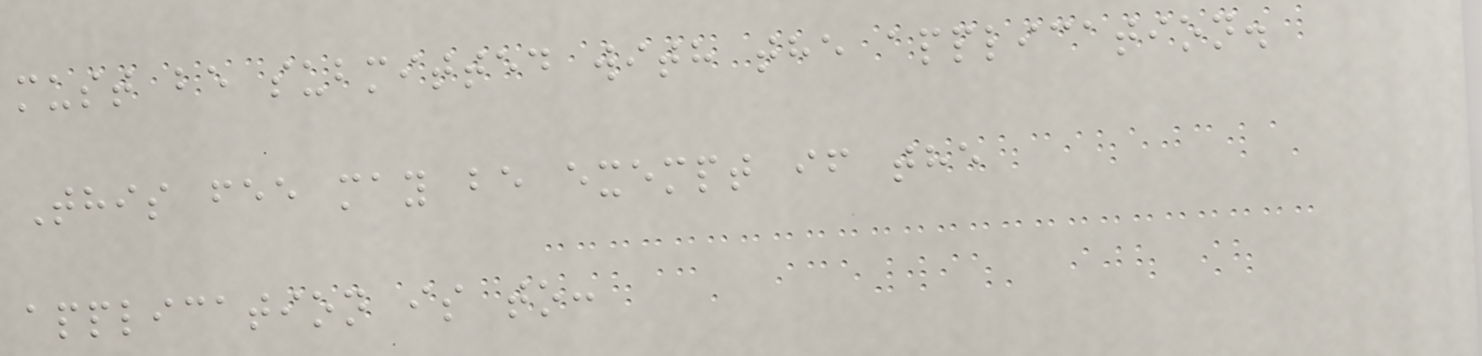must be submitted with the application.
This fee may be exempt if the
application is to:
